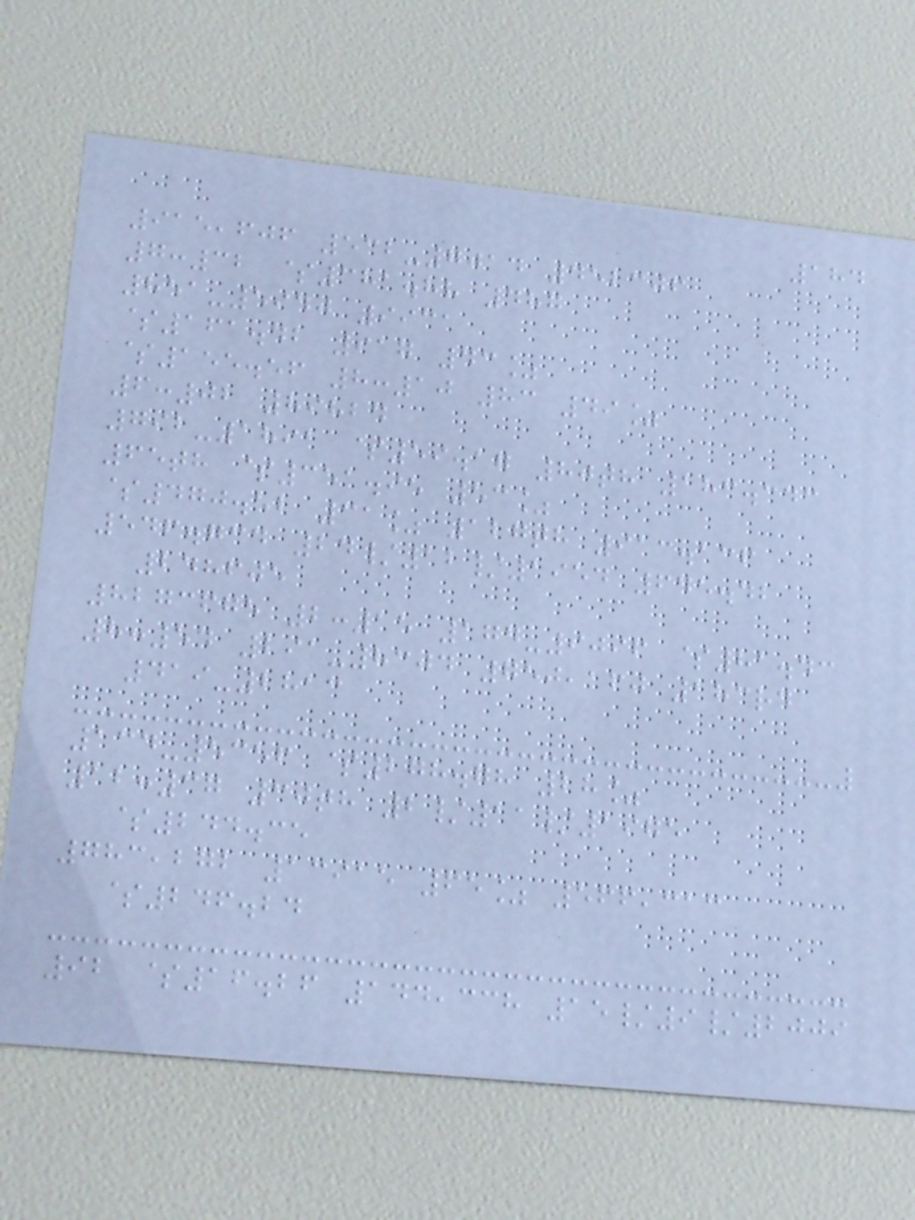184
915,606 532-7014 452306
7:32 $381.88 487
851-5940 9931
$161.42 917 43%
$155.56 8:10 83 49%
6:02 89824
792-1891 $59.17 80th 183.343
65th $351.95 53%
$470.52 31% 127th 913.136
546.734 24/12/1954 645.42
248605
8273675 2:15 174-9096 $81.43
8:54 291-8304 750,160 183rd
419-2813
134-5356 $278.78 28%
12:37 30th 2/11/1975
$244.35
783,272 13915 65% 566,313
$246.24
92 $16.26 144,338 15/9/2009
